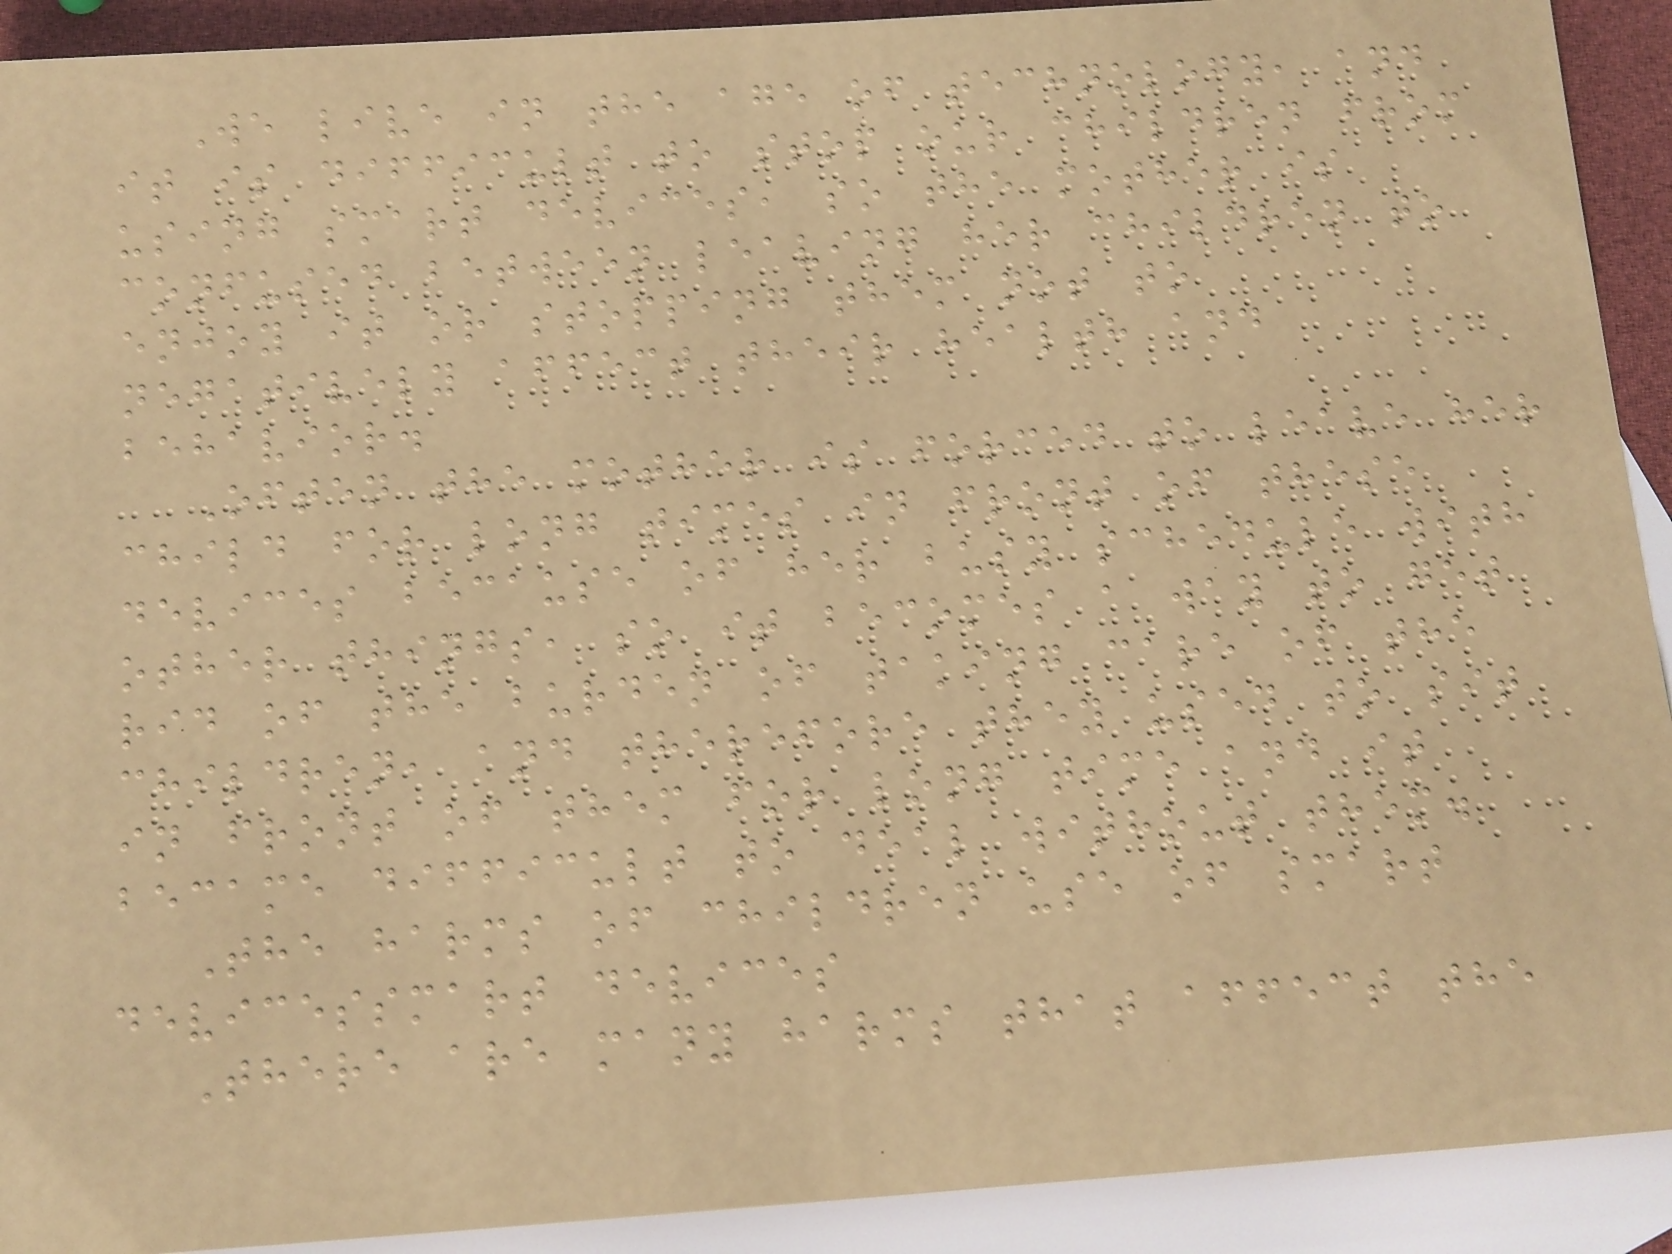We live in the age of technology, and
it is difficult to stop our children from
using smart devices, so the mother is
confused between leaving her children to
enjoy it or stopping them not to
negatively affect their health and
behavior.
Often the mother is forced to leave her
child for long times in front of these
devices because of her busy schedule with
other things, so it becomes a way to get
rid of the burden of taking care of the
children, and therefore they used to sit
in front of them for long time and it
became difficult to deal without them.
The harms of children use of smart
devicessmart devices
There are many harms that affect the
